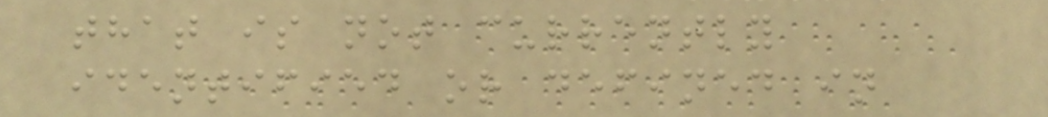that is not currently
identified or defined in
